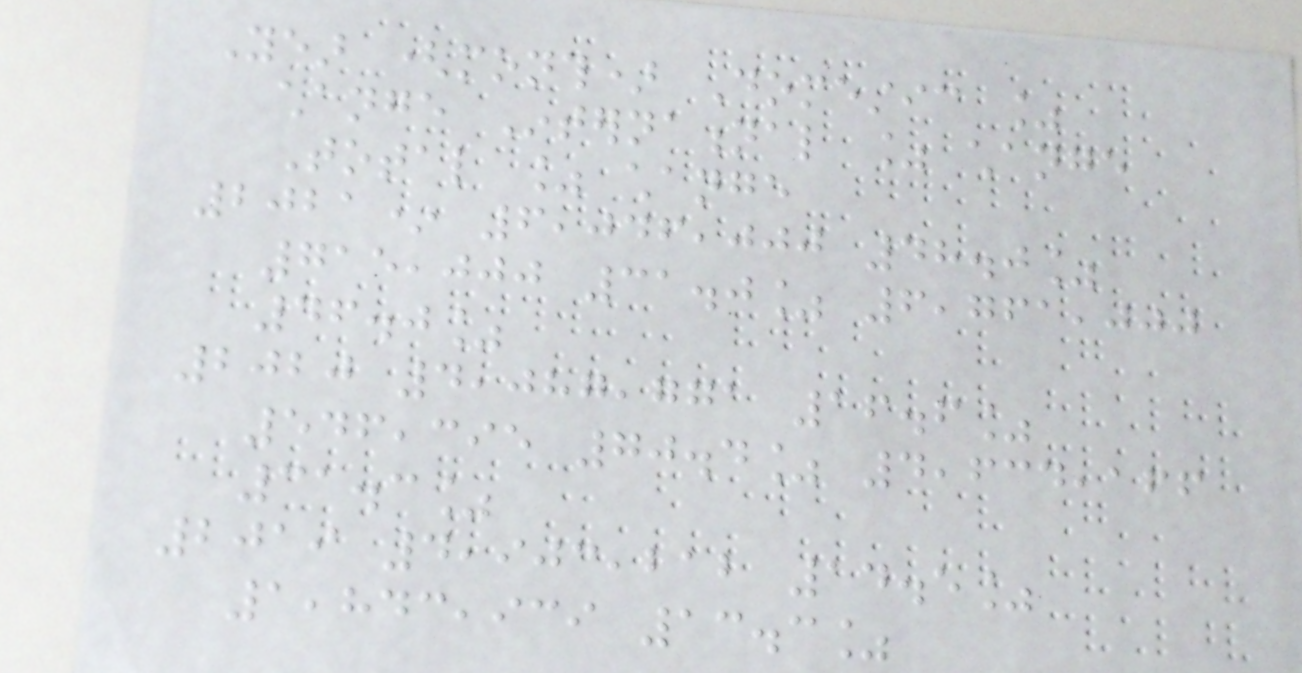Year (month) Domestic %
change International % change
Total % change
2021* 6,046,000 48.0%
715,000 31.0% 6,761,000
46.0%
2020 4,087,771 16.6%
546,395 70.4% 4,634,166
31.3%
2019 4,903,212 14.5%
1,843,939 13.3%
